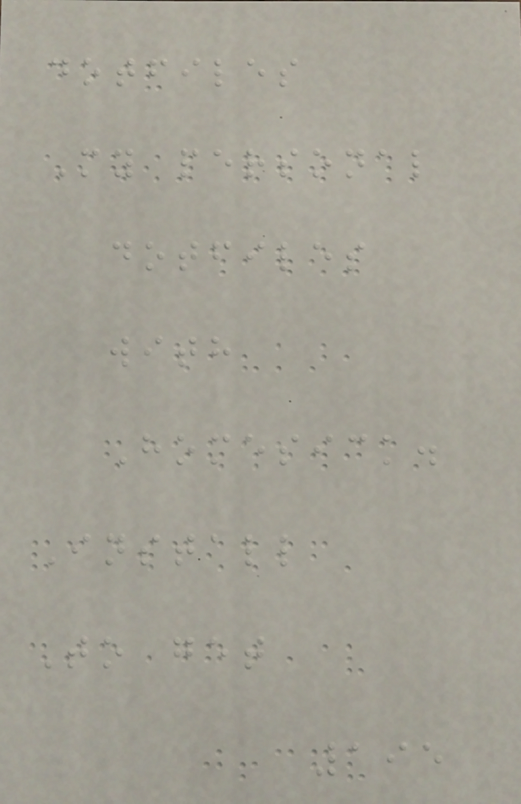dotfiles
My personal
dotfiles
with
Homesick.
Install
To get
195
